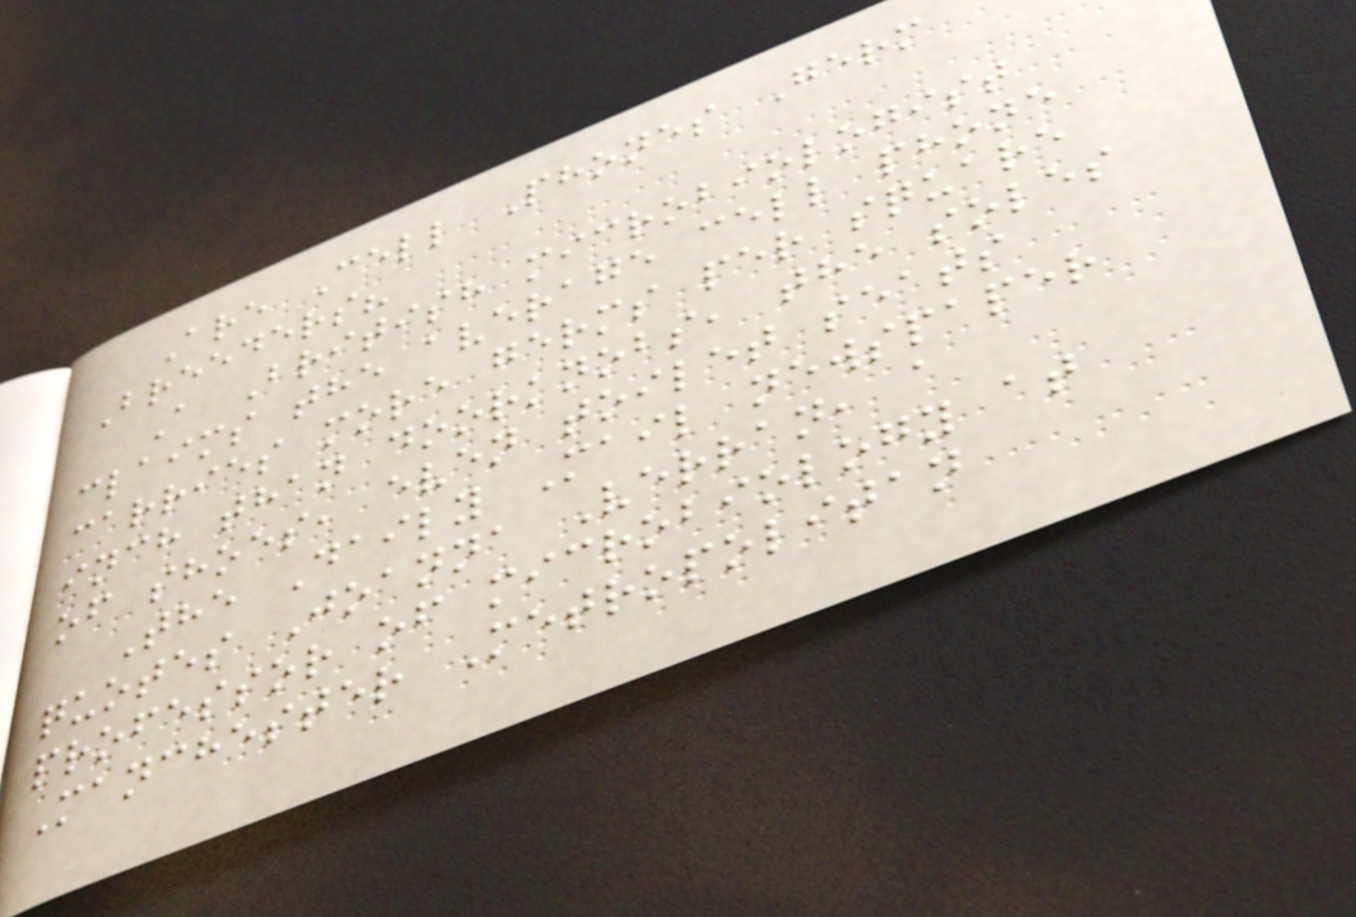Are Cell Phones Germ
Breeders?
A British microbiologist
claims the average cell phone
carries more germs per square
inch than doorknobs, the soles
of shoes, even toilet seats
The Daily Mail newspaper
quotes Joanna Verran, a
professor of microbiology at
Manchester Metropolitan
